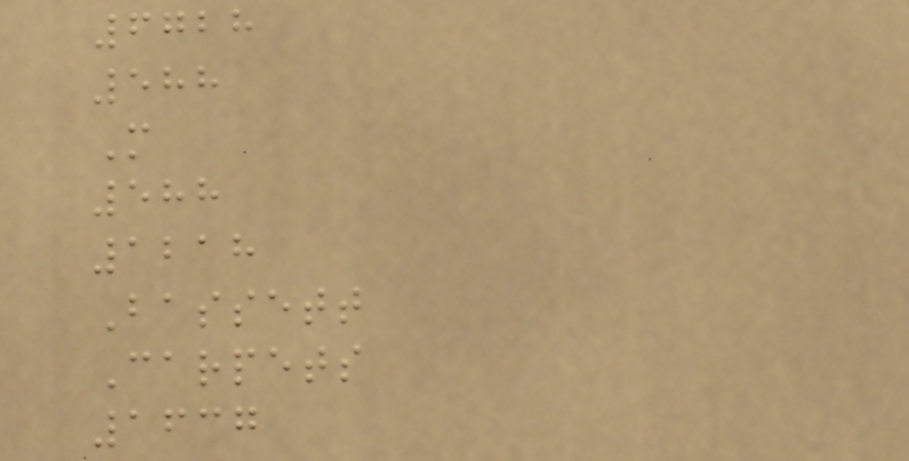6728
588
M
588
1218
Bassett
Carpets
1637
